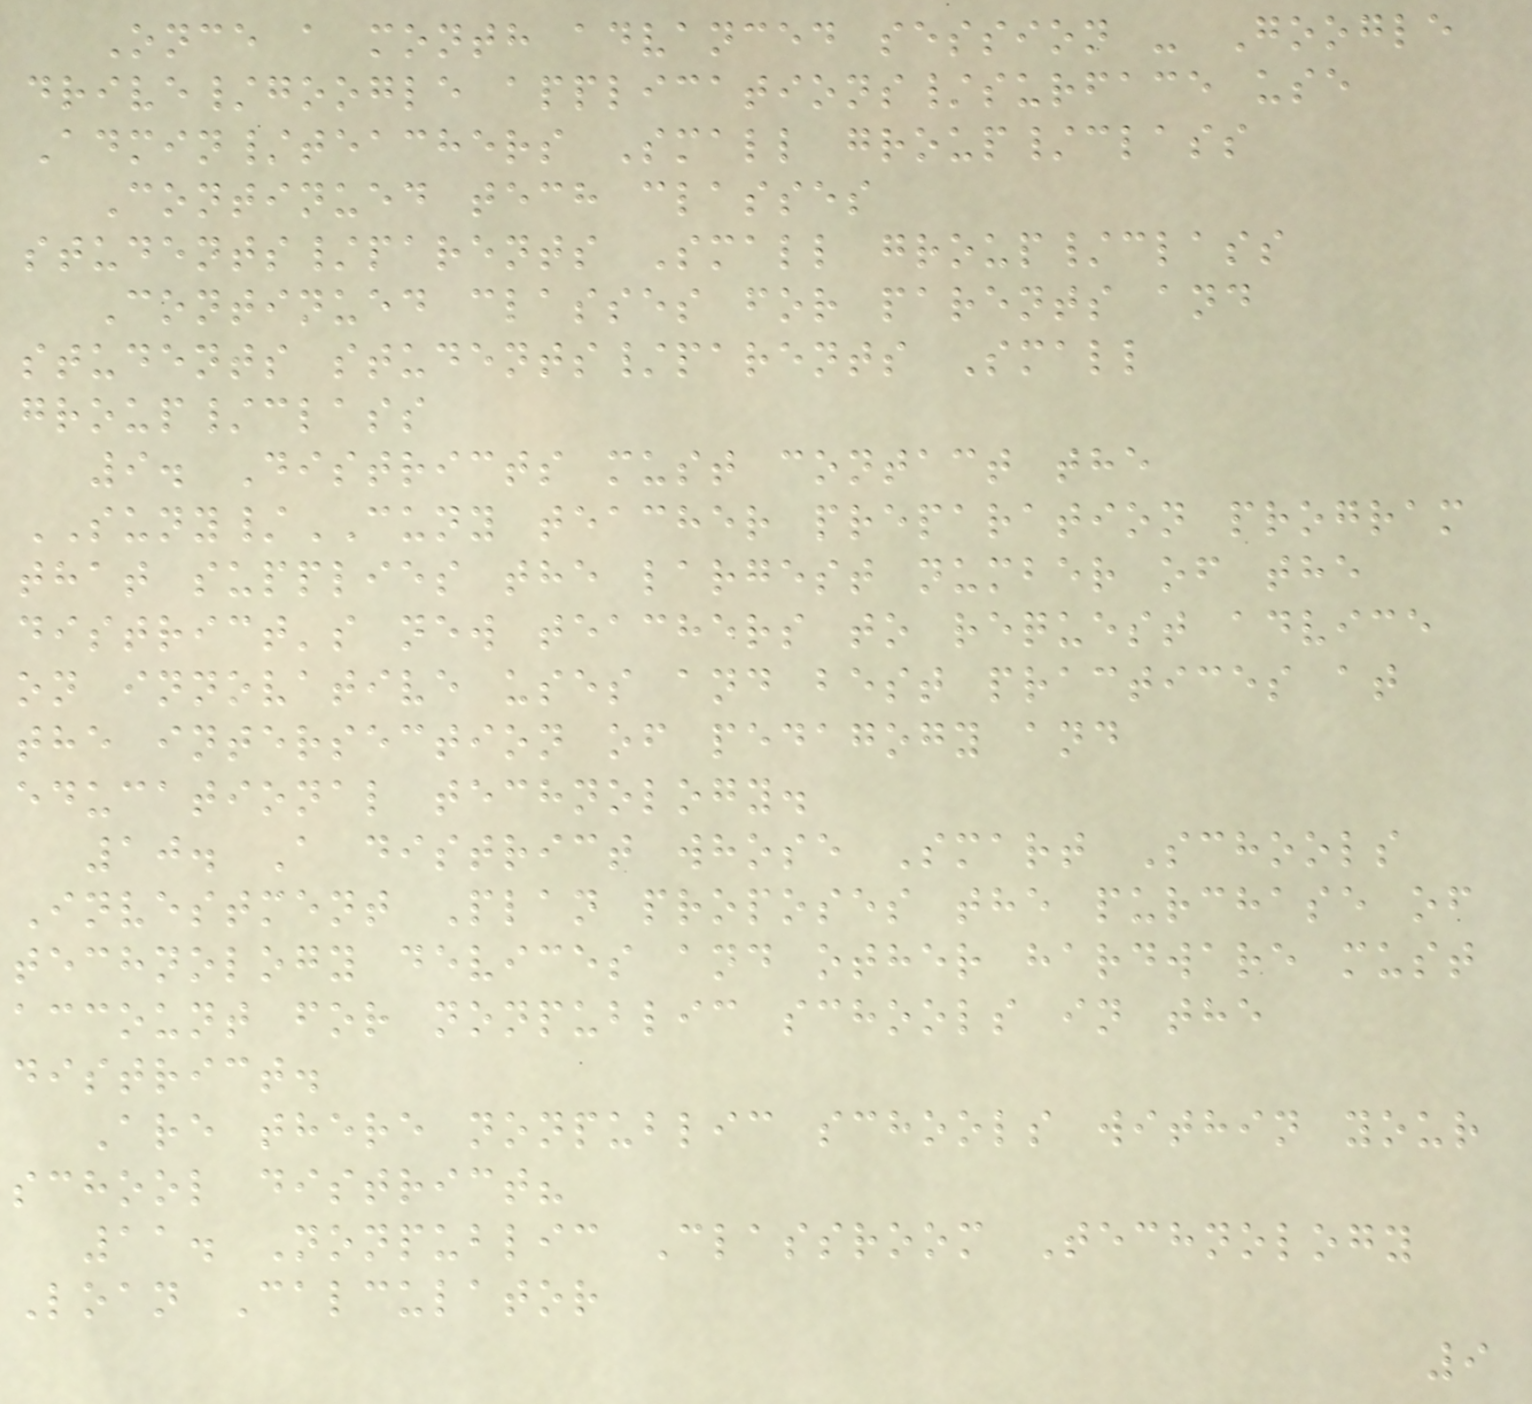Once a month advanced session - Google
drive/google applications/surface use
Admin/teachers Small group/class
Continued tech classes
students/parents Small group/class
Continued classes for parents and
students students/parents Small
group/class
9. Districts must contact the
SUNY/CUNY teacher preparation program
that supplies the largest number of the
district's new teachers to request advice
on innovative uses and best practices at
the intersection of pedagogy and
educational technology.
10. A district whose Smart Schools
Investment Plan proposes the purchase of
technology devices and other hardware must
account for nonpublic schools in the
district.
Are there nonpublic schools within your
school district?
11. Nonpublic Classroom Technology
Loan Calculator
9
